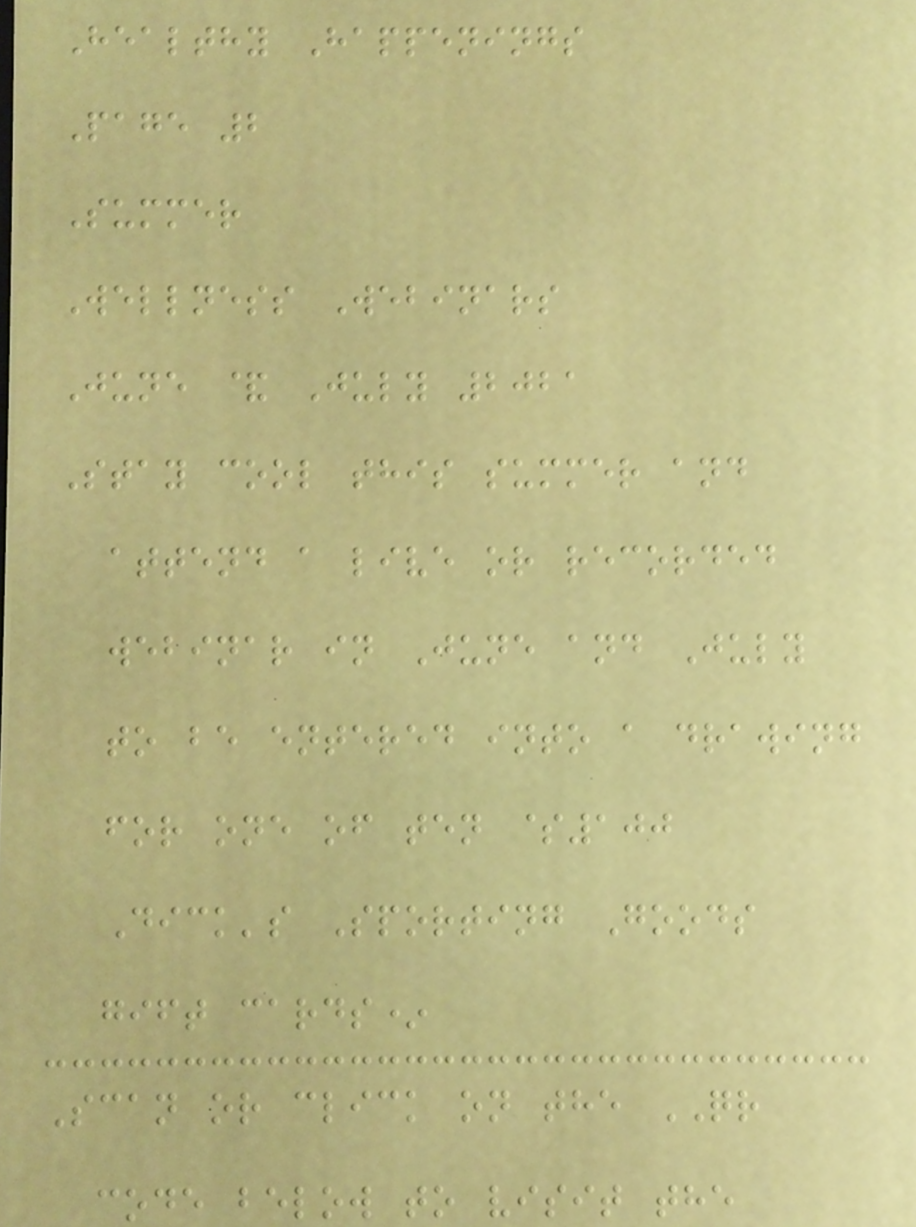Healthy Happenings
Page 2
Summer
Wellness Webinars
June & July 2021
Stay cool this summer and
attend a live or recorded
webinar in June and July
to be entered into a drawing
for one of ten $100
Dick's Sporting Goods
gift cards*
Scan or click on the QR
code below to visit the
